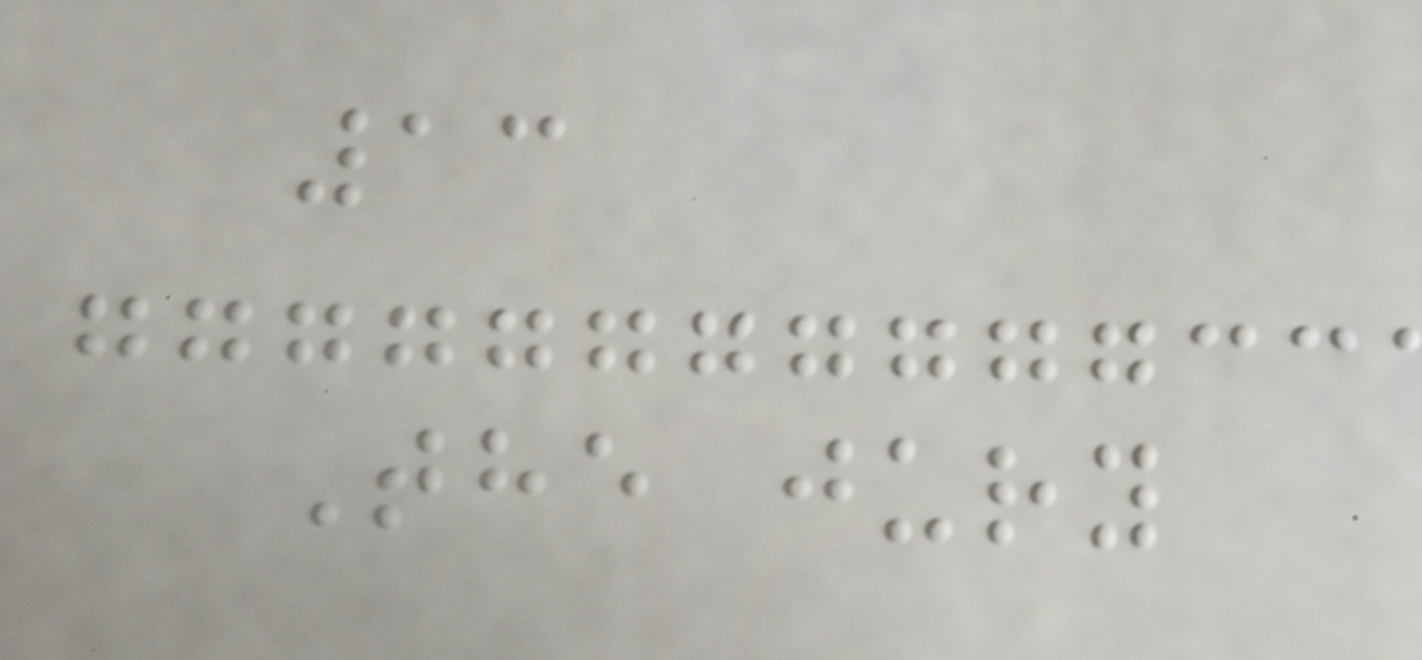13
The jury
